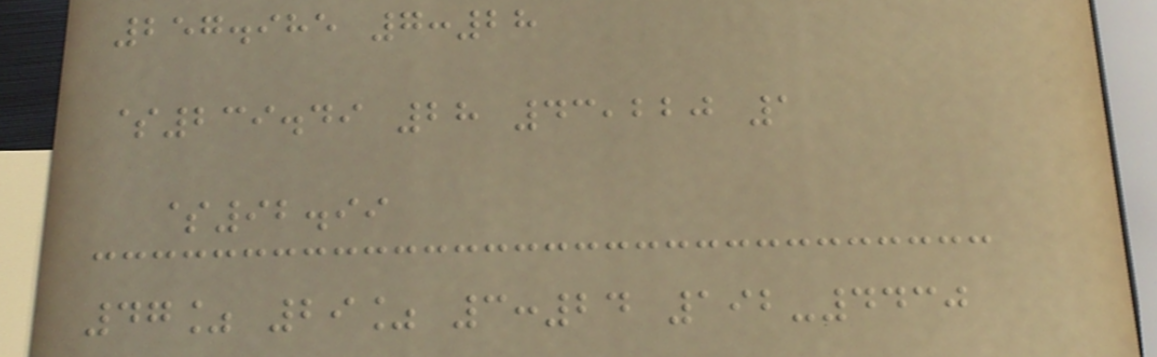257.985 7:28
$239.49 28 43,220 1
$92.99
47% 29% 3:24 192-4430
